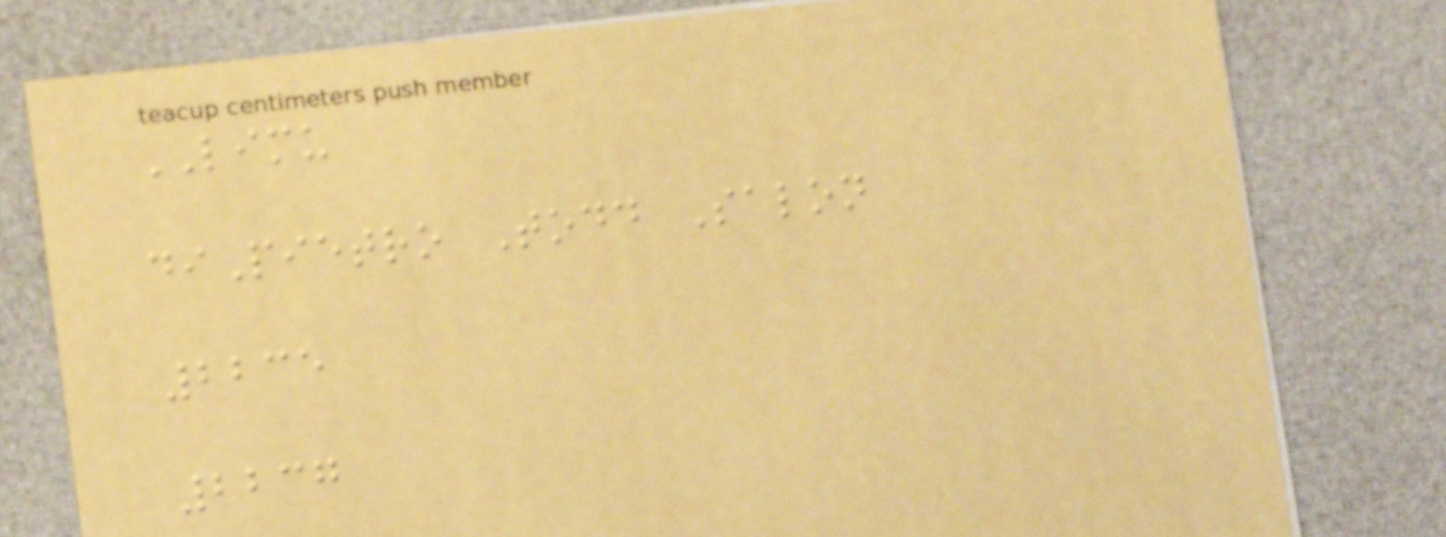LIMU
diPietro Todd Salon
2235
2237
